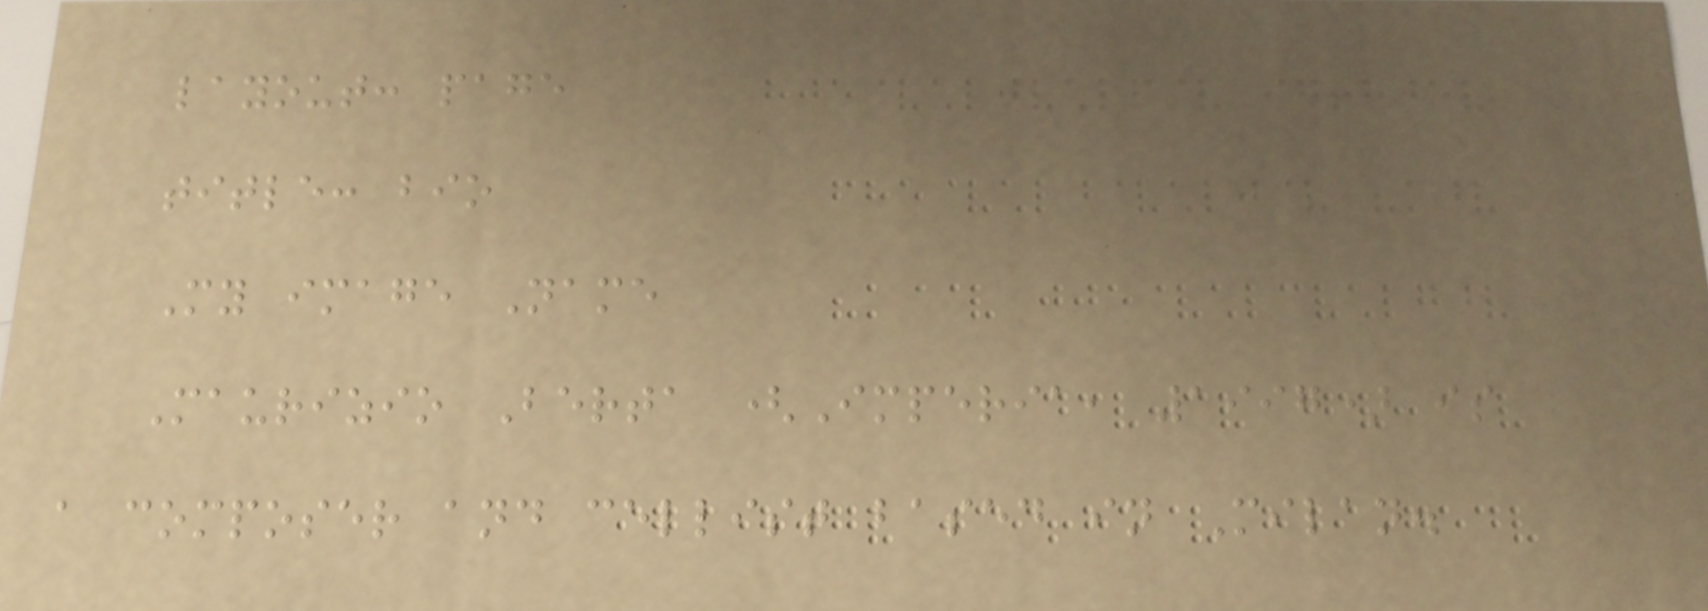layout: page
title: bio
My image Name
Maurizio Berta (Imperia, 1997) is
a composer and cellist based in Milan.
